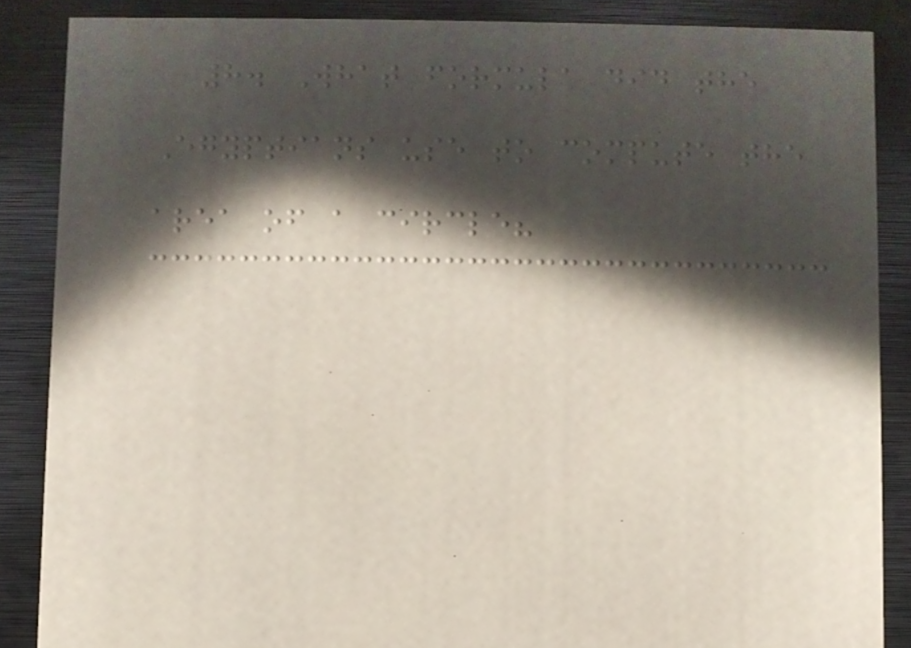8. What formula did the
Egyptians use to compute the
area of a circle?
